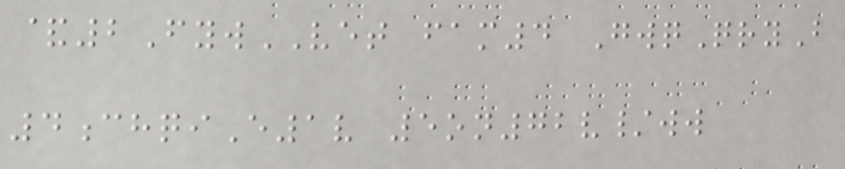&2FywVET fam4 GwqQryB
4chqiE1v 5on72v/ww
